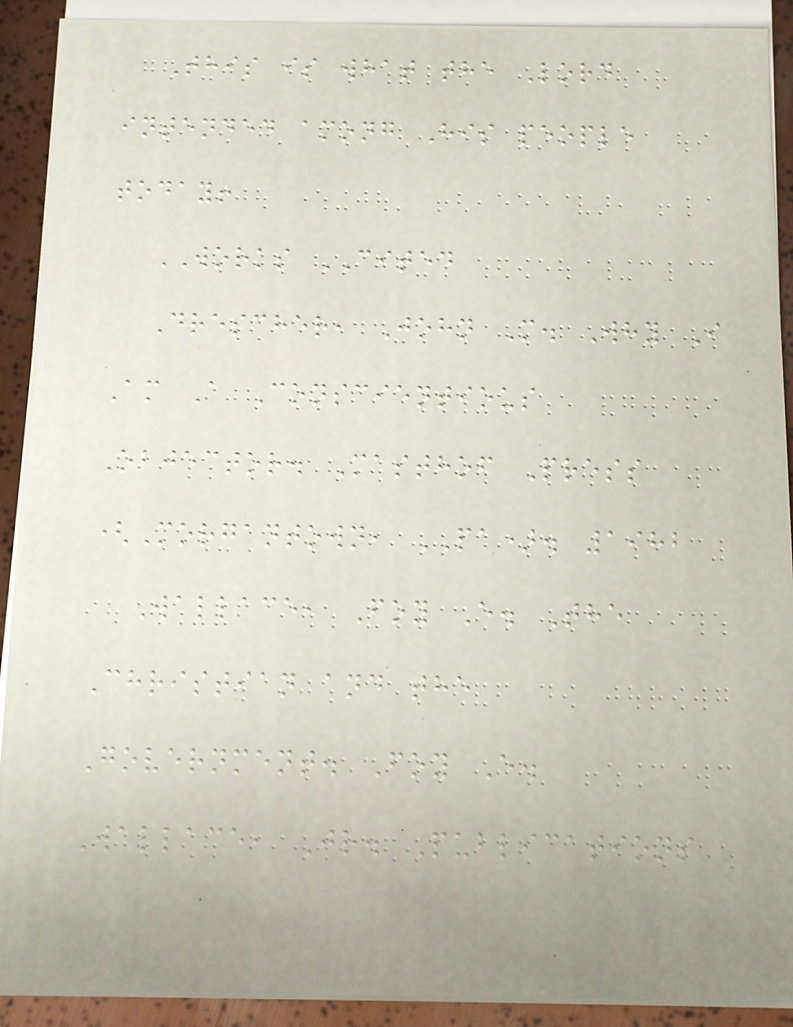This is what the Lord
intended among His people
today!
WORKS CITED
Drescher, John M. Why I
Am A Conscientious
Objector. Masthof Press
(Morgantown, PA). 1982
Wallace, Foy E. The
Christian and the
Government. Foy E.
Wallace, Jr. Publications
